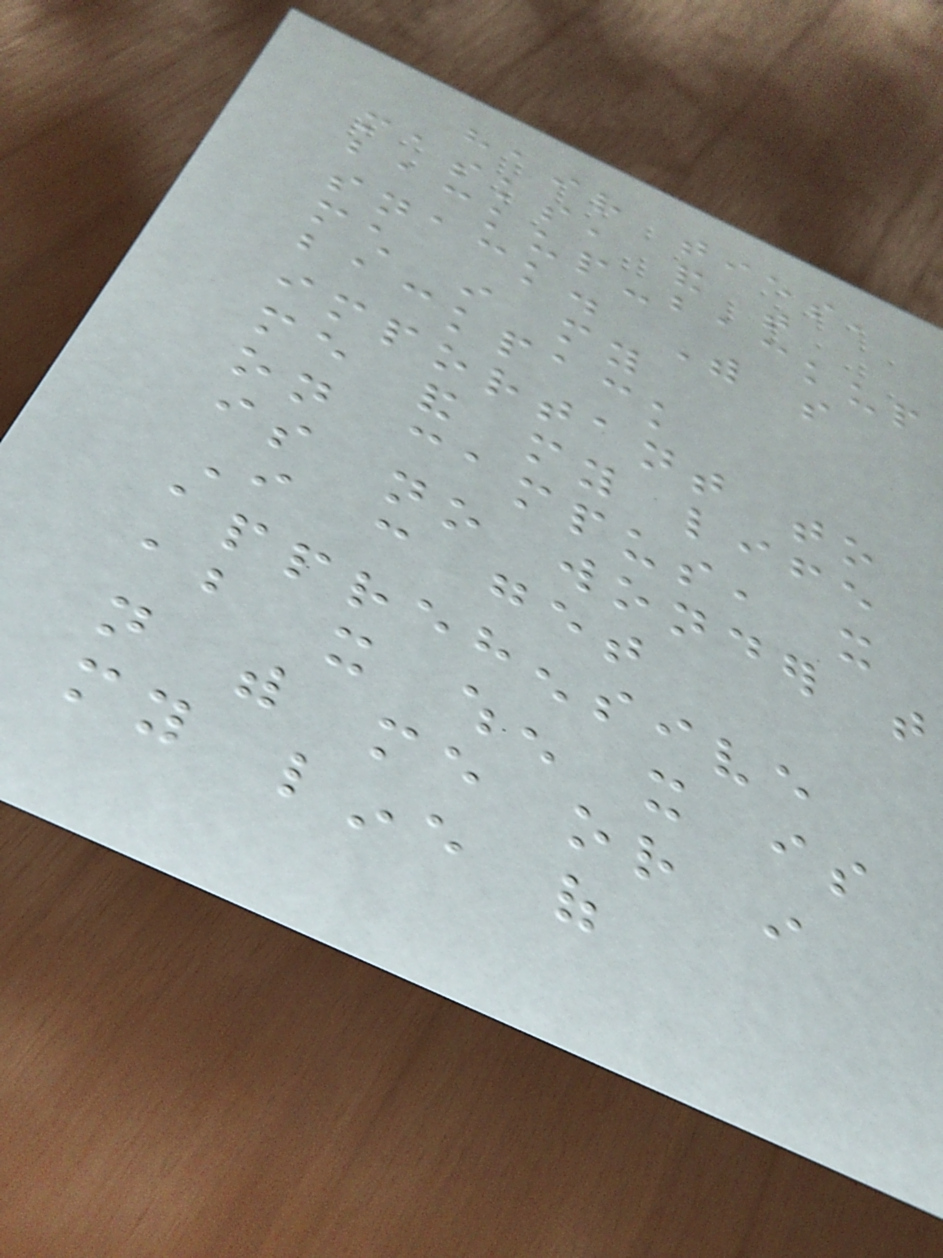hair ties,
masks, and that
backup-backup
snack. With so
much in my
backpack
important to
me and my life
on campus, it
is no wonder that
I can get
apprehensive
about it when it is
not with me or in
my line of
